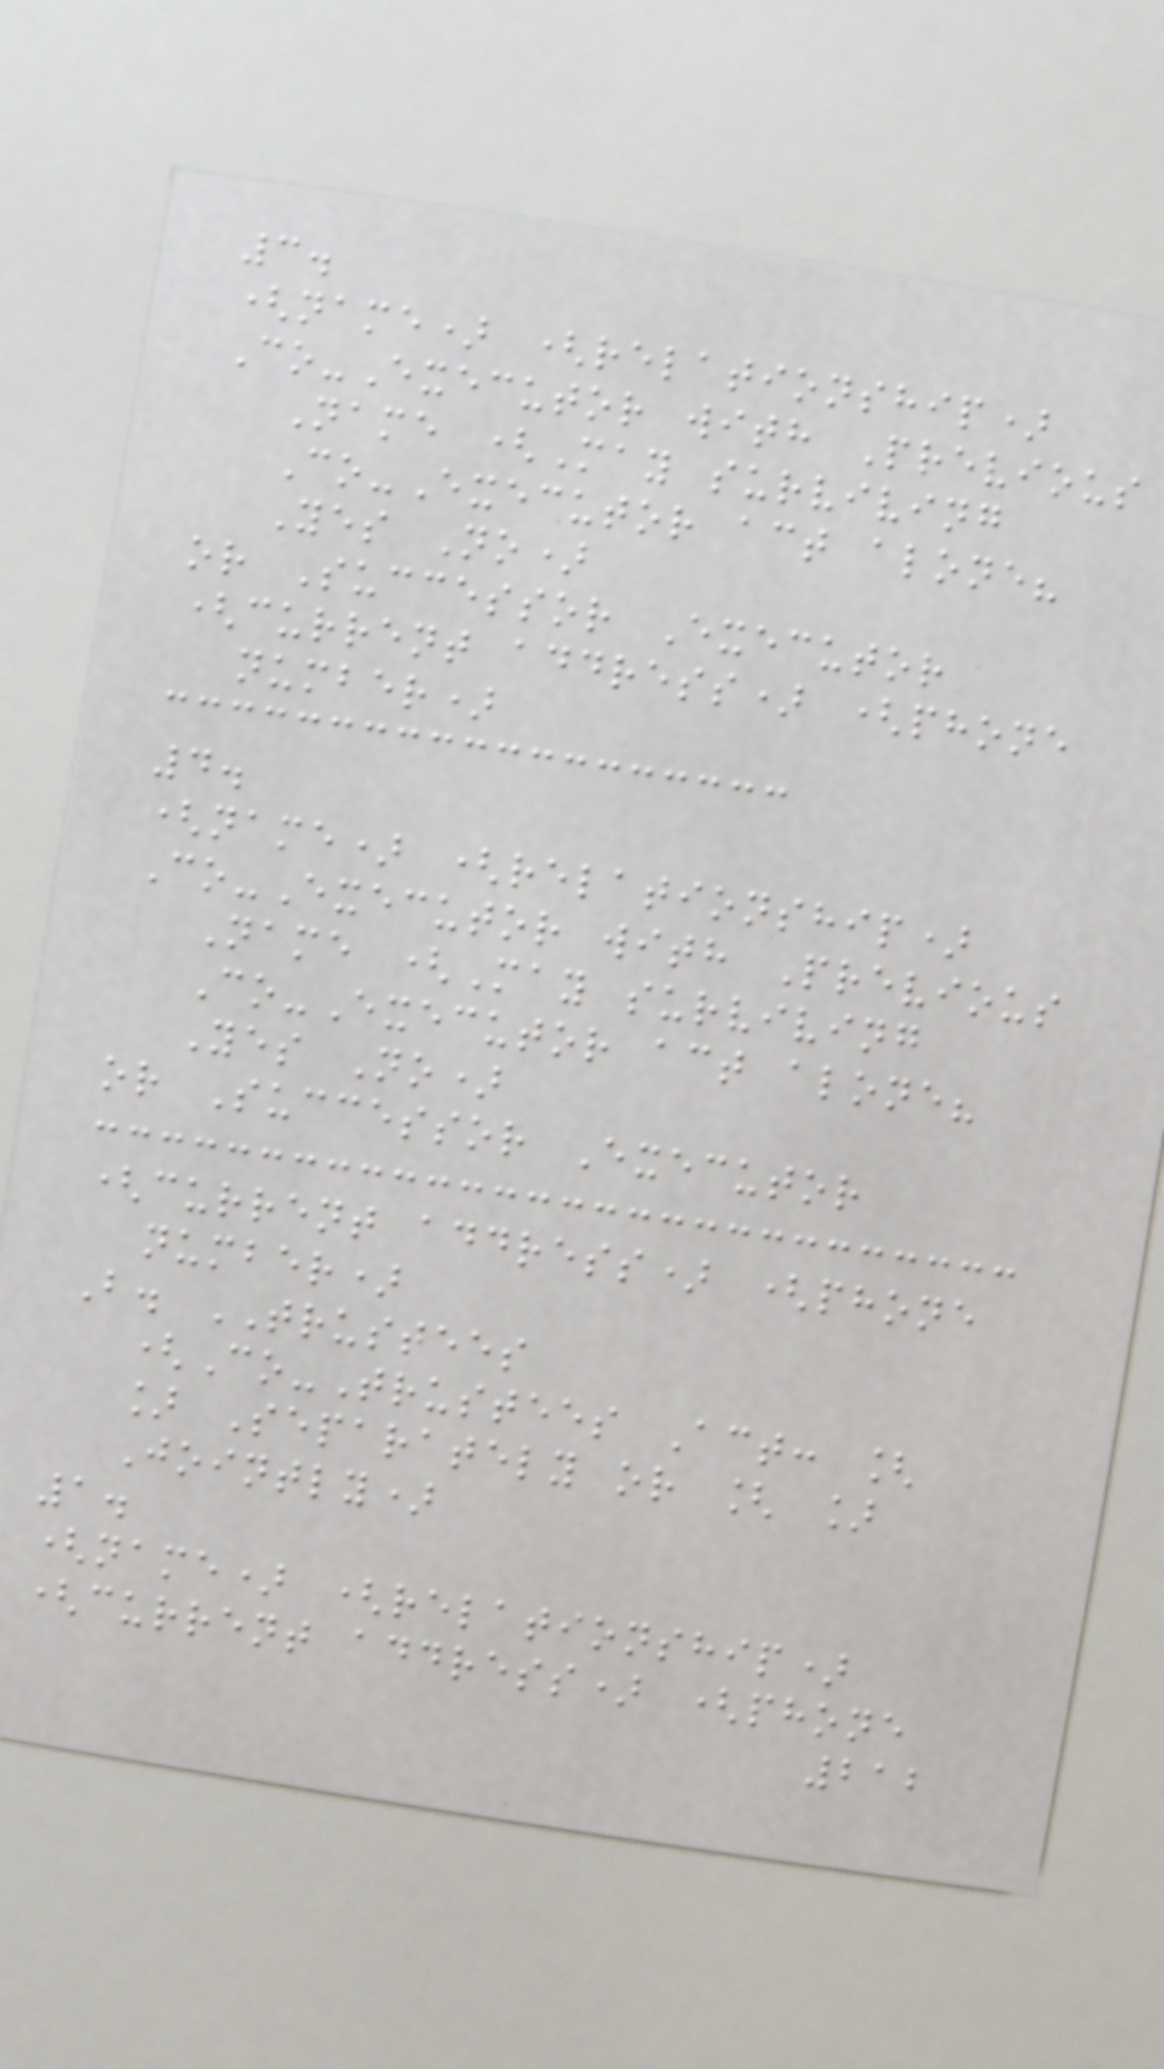3.
(name) (relationship)
Co-Executor with Previous
Name (May surviving
Co-Executor act alone?
Yes No)
or Successor Executor
(current address) (phone
number)
4.
(name) (relationship)
Co-Executor with Previous
Name (May surviving
Co-Executor act alone?
Yes No)
or Successor Executor
(current address) (phone
number)
B. TRUSTEES
(Co-Trustees Act: [
] Separately or [ ]
Jointly)
1.
(name) (relationship)
(current address) (phone
212
